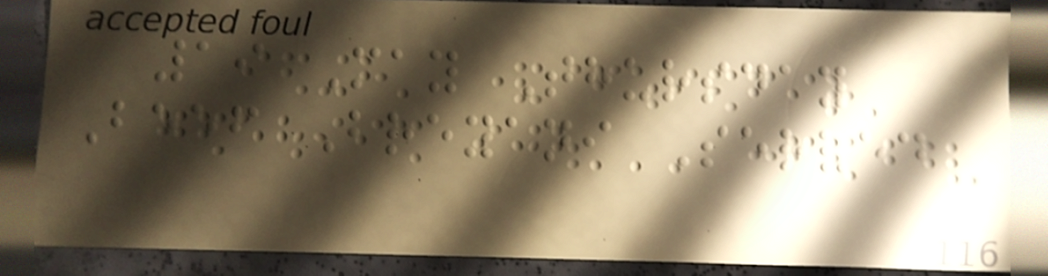19 May Thursday
Beef Breyani Served
